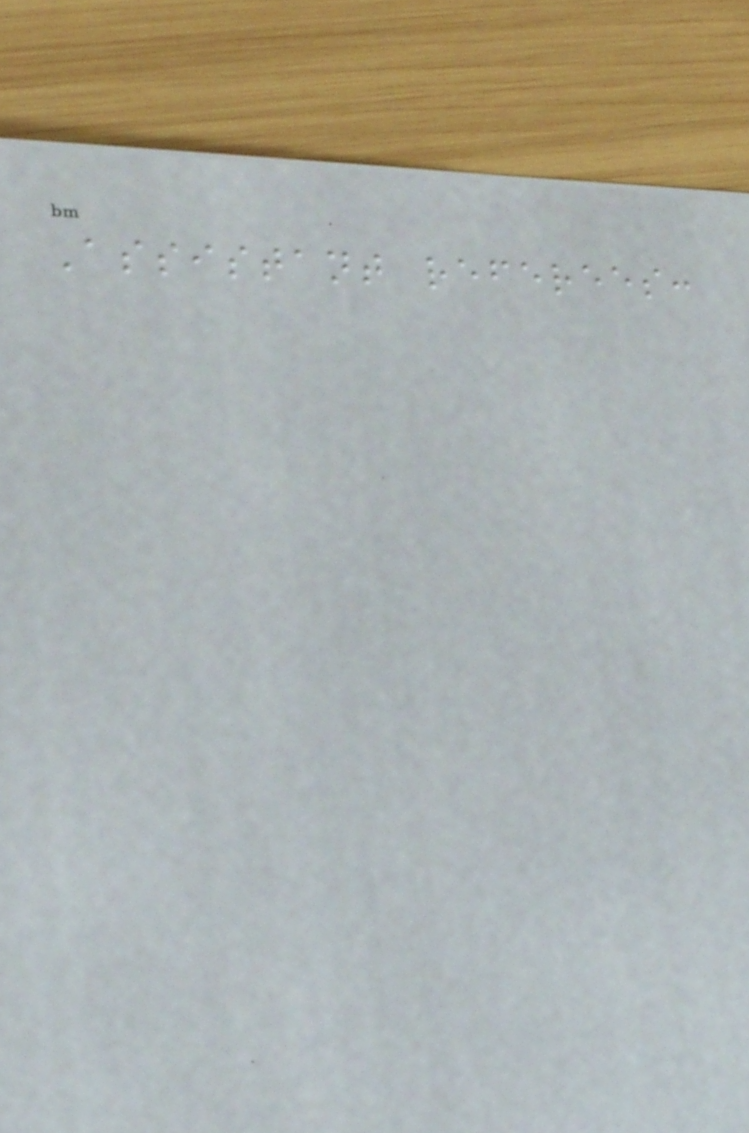Assistant referees:
